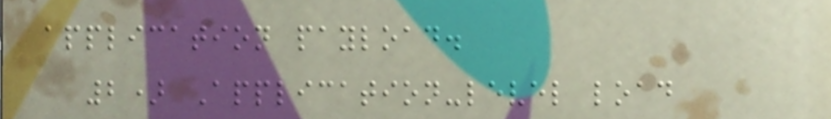application payload.
2) Application-level load
